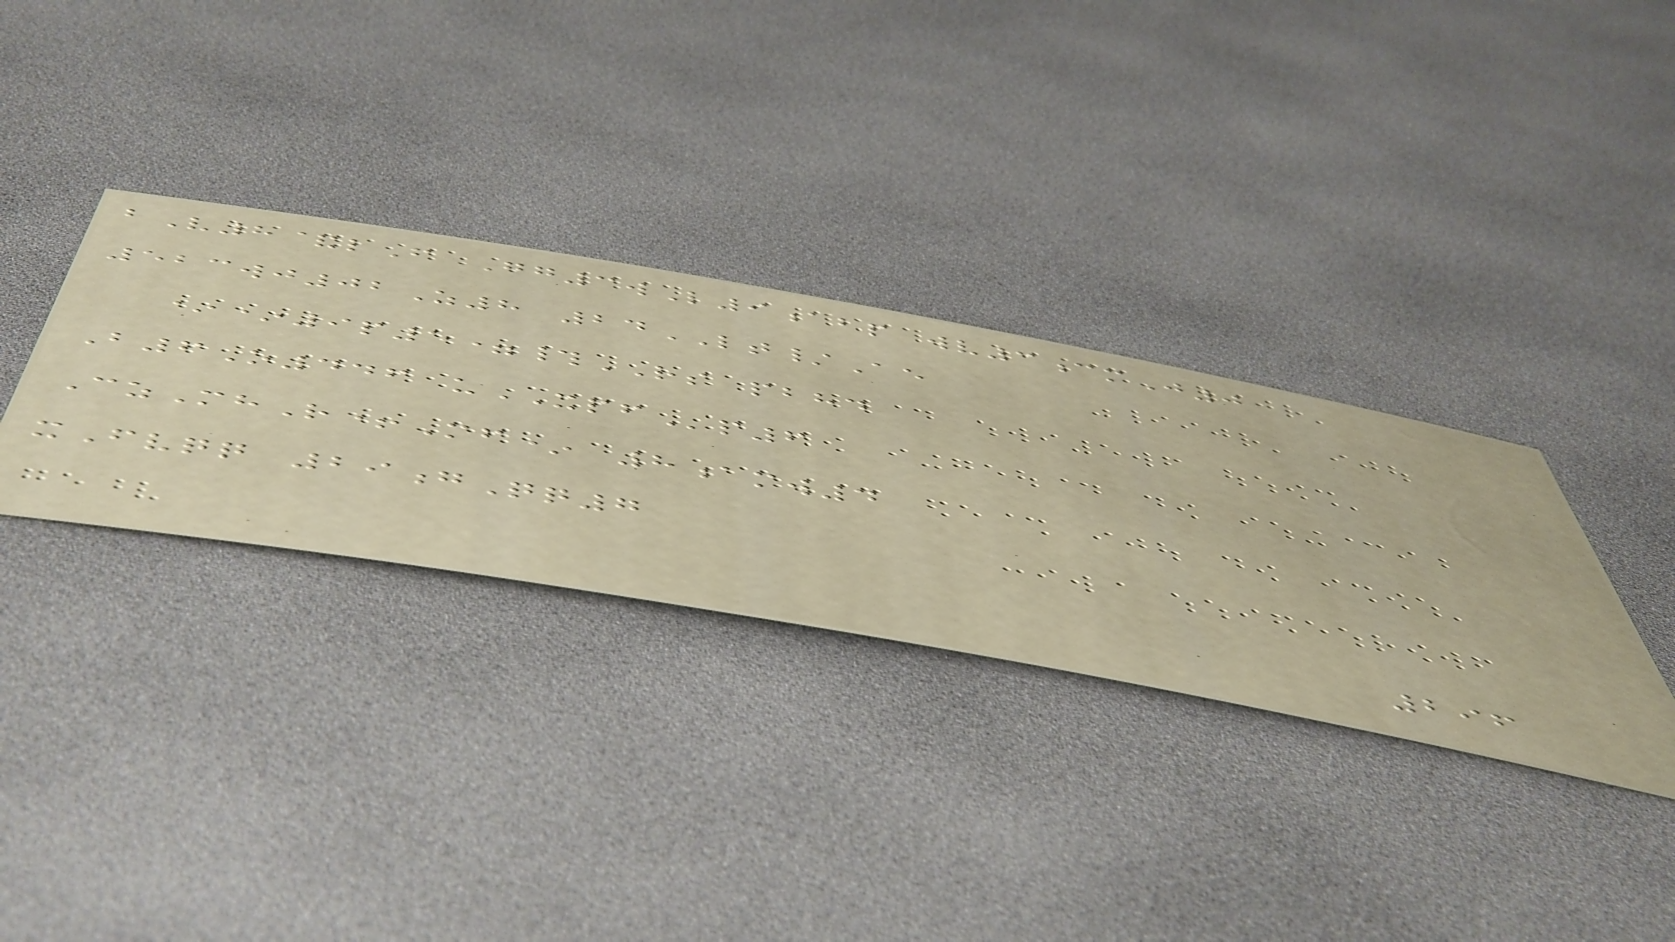bV8&lF Gg3wL9abp wv3cmJ0
523wj02Z8 24LT/Ae
**9p5=#RS pbhd
B6O446 uXPFp6
CzMhR+Mf* 8amw4
xFvqq 29gQq7
296
